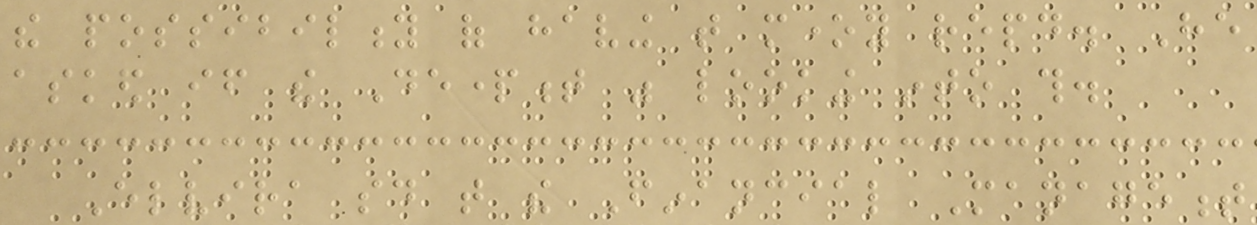the possibility of having that money repaid. He
asked if the Department was looking into this.
Elvira said that the Financial Management
